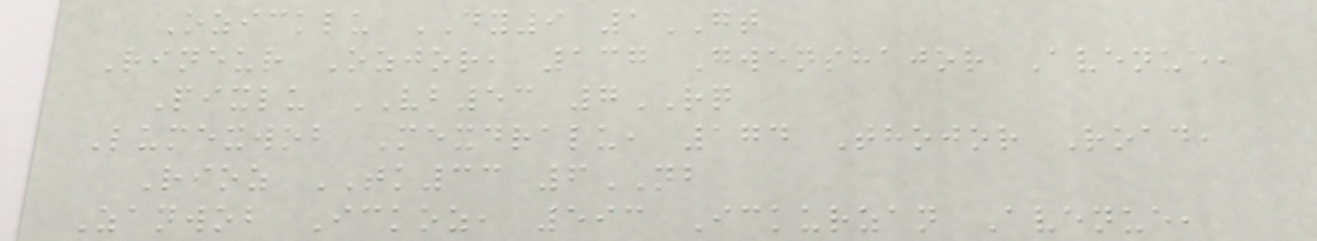Ozicklu DY9 1GT
Rineur Ozjor, 137 Gwenshajor Avenue,
Pixlu VB53 7RQ
Lumexwob Mexdralu, 174 Thojor Road,
Rioz TK33 6NB
Zanwob Ickoz, 593 Ickurzan Avenue,
